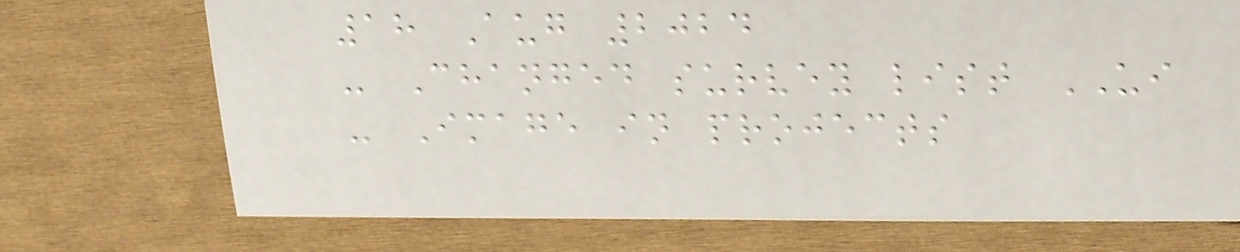18 Aug 2024
- Changed survey list UI
- Image in projects
